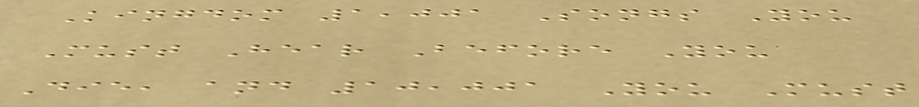Kingdom 1,001 Songs You
Must Hear Before You
Die, and 10,001 You Must
